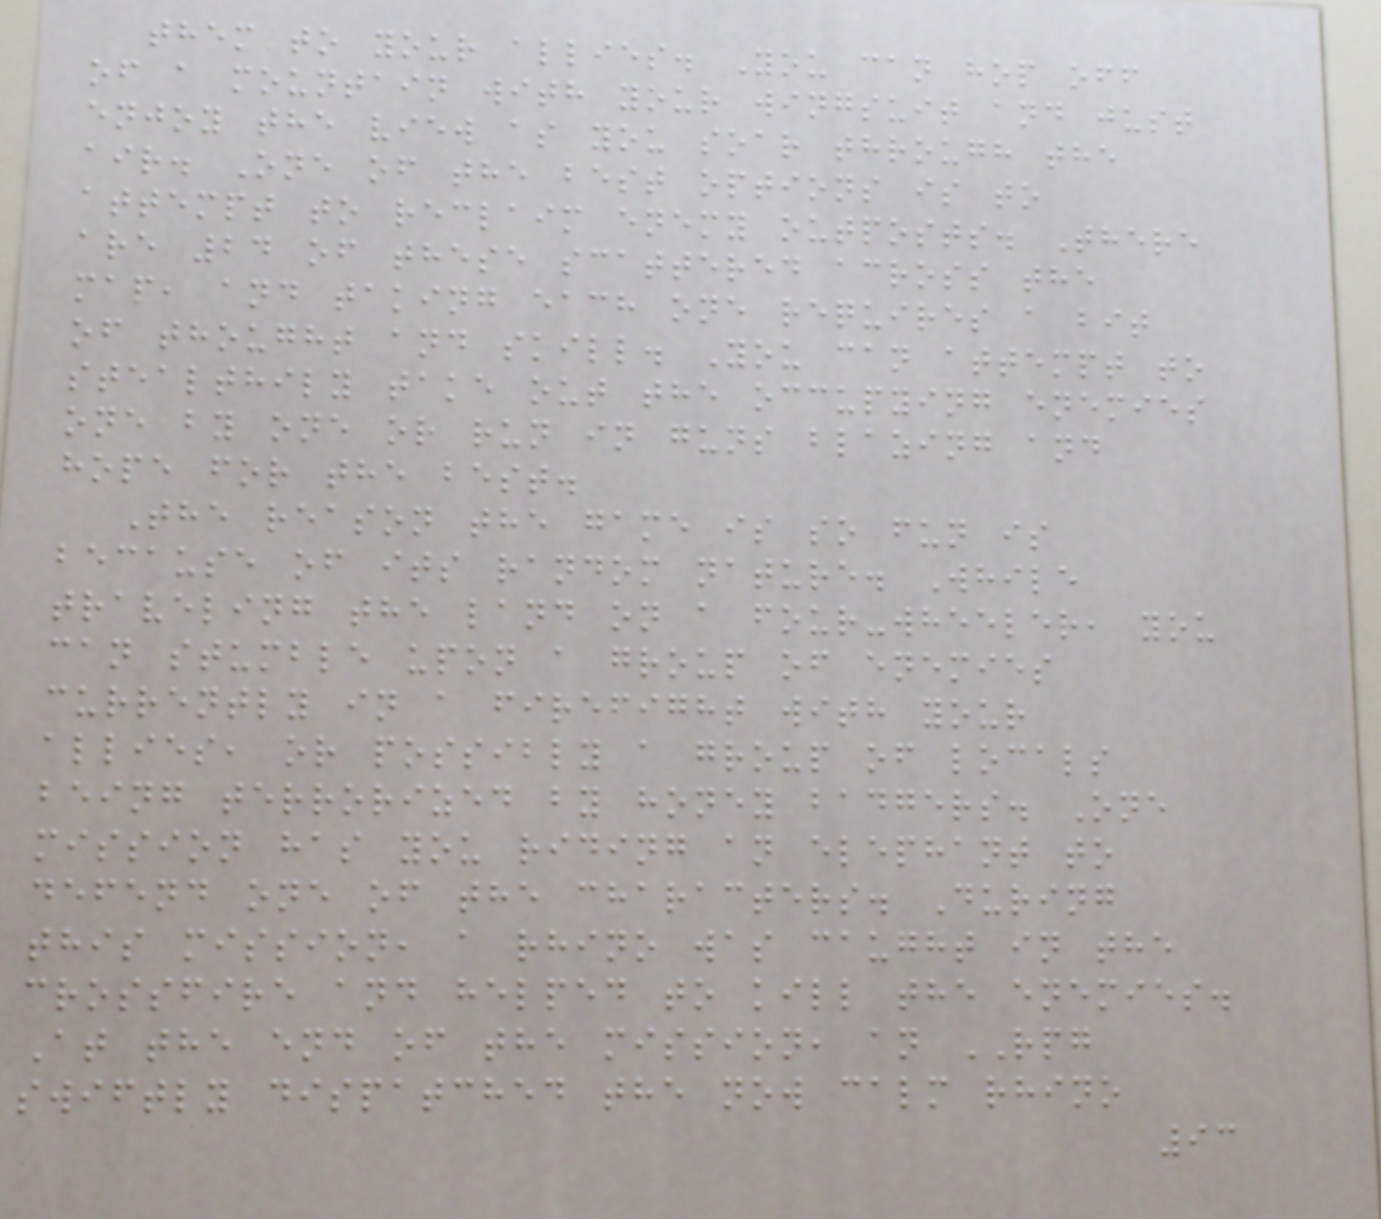them to your allies. You can hop off
of a mountain with your wingsuit and just
enjoy the view as you soar through the
air. One of the best options is to
attempt to reclaim enemy outposts. There
are 24 of these scattered across the
map, and taking each one requires a bit
of thought and skill. You can attempt to
stealthily take out the occupying enemies
one by one or run in guns blazing and
hope for the best.
The reason the game is so fun is
because of its random nature. While
traveling the land on a four-wheeler, you
can stumble upon a group of enemies
currently in a firefight with your
allies, or possibly a group of locals
being terrorized by honey badgers. One
mission has you riding an elephant to
defend one of the characters. During
this mission, a rhino was caught in the
crossfire and helped to kill the enemies.
At the end of the mission, an RPG
swiftly dispatched the now calm rhino
93
